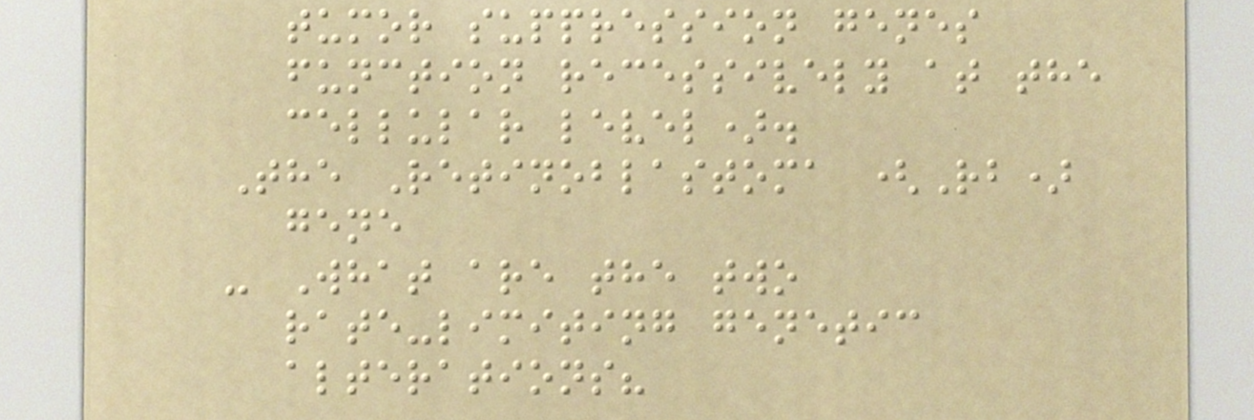tumor suppression genes
function recessively at the
cellular level).
The Retinoblastoma (Rb)
gene
- What are the two
rate-limiting genetic
alterations?
